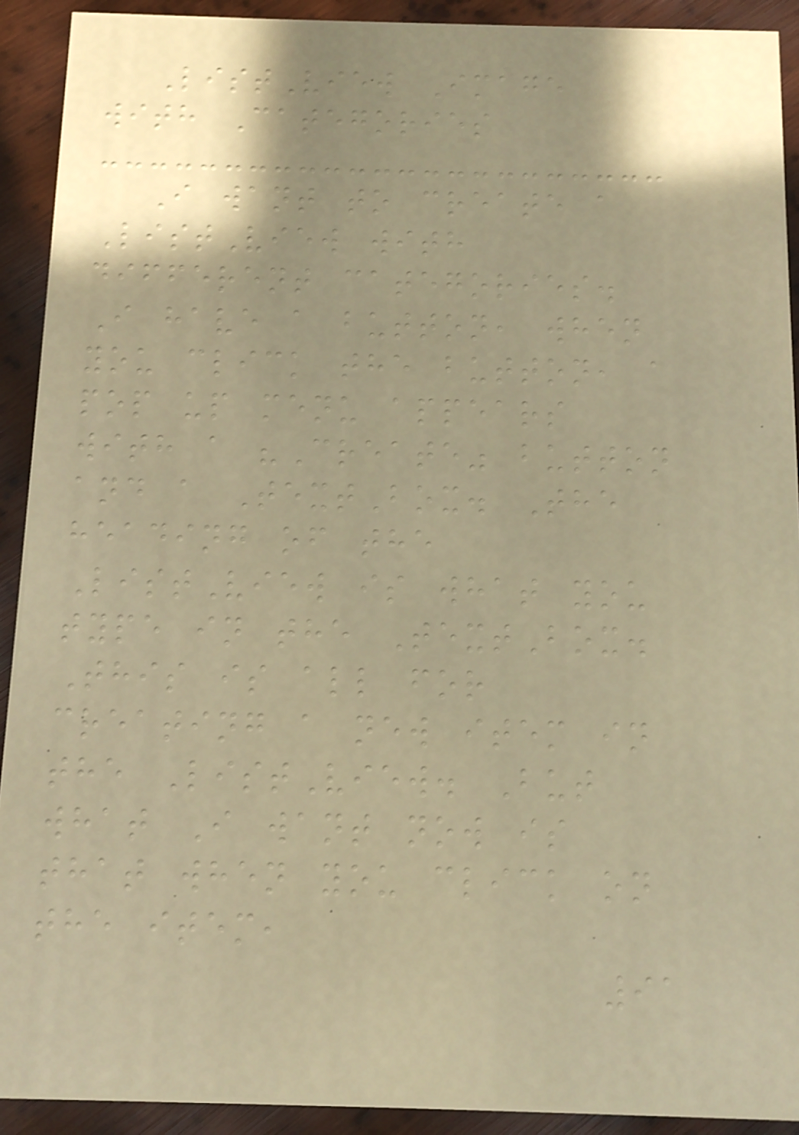ListView Image
with Categories
I want to create a
ListView with
different categories.
I have a button, when
you click the button, a
pop up menu appears
with a "Create" button
and a TextBox. The
heading of the
ListView is what you
type in the TextBox.
This is all for
creating a new item in
the ListView. But
what I want now is
that when you click on
the item,
91
